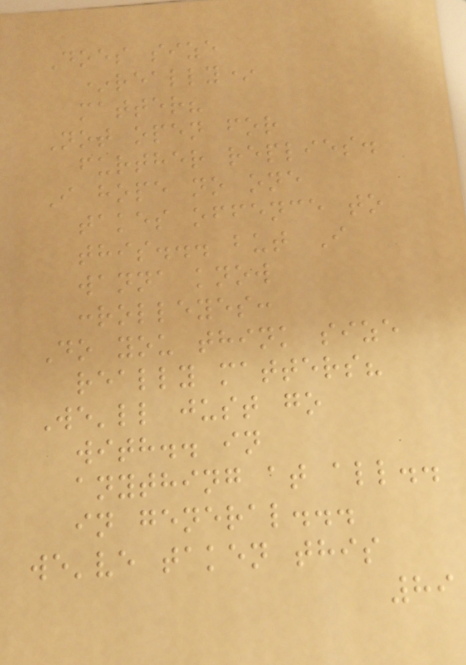Does size
*really*
matter?
Not open for
further replies.
I hope no one
takes offence to
this... but I
wanna know
:rolleyes:
Do you think size
really matters?
We'll just go
with.. in
anything at all..
in general...
we've taken this
89
